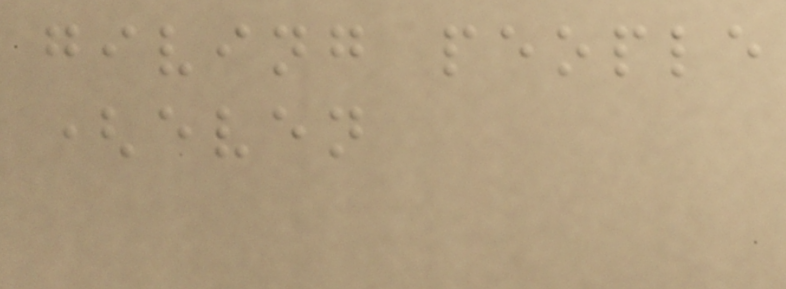giving people
(even
